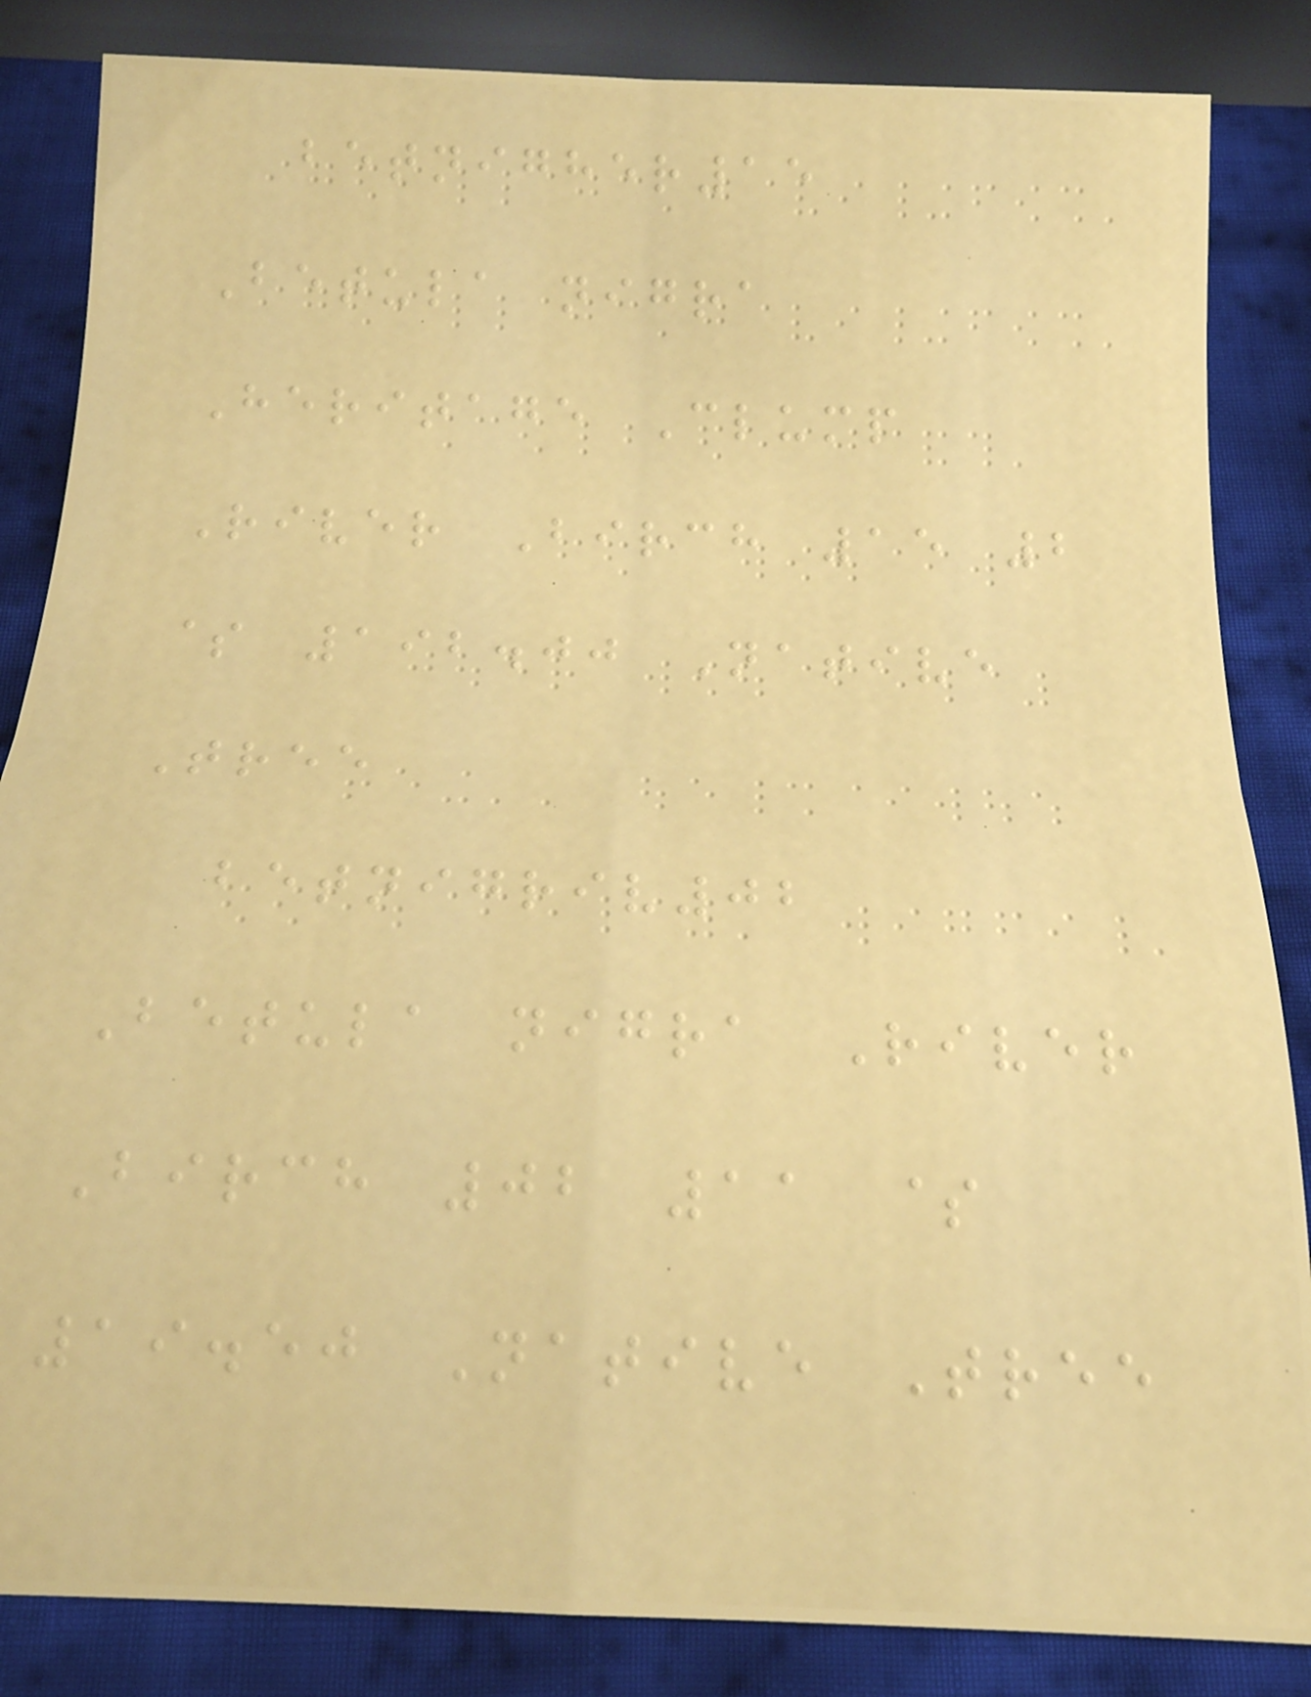betnigher15
Betula nigra
Heritage Clump
River Birch 15 2
$ 192.00 Native
Tree
betnigriv02
Betula nigra River
Birch 02 11 $
19.50 Native Tree
